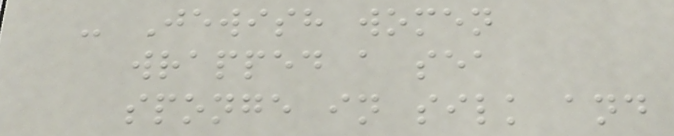- Jewish women
wrapped a sea
sponge in silk and
